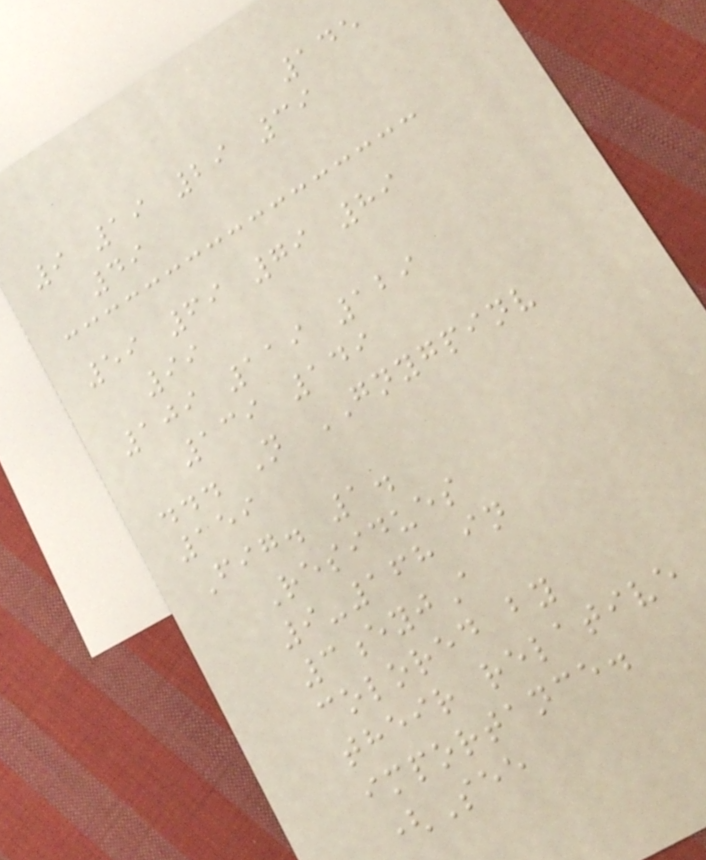145
9 19 29 39
49
59 69 79 89
99
109 119 129
139 149
... N GNYGPINV
159
Fig. 1.
Residues
9-168 in
3eyjA
colored by
their relative
importance.
(See
